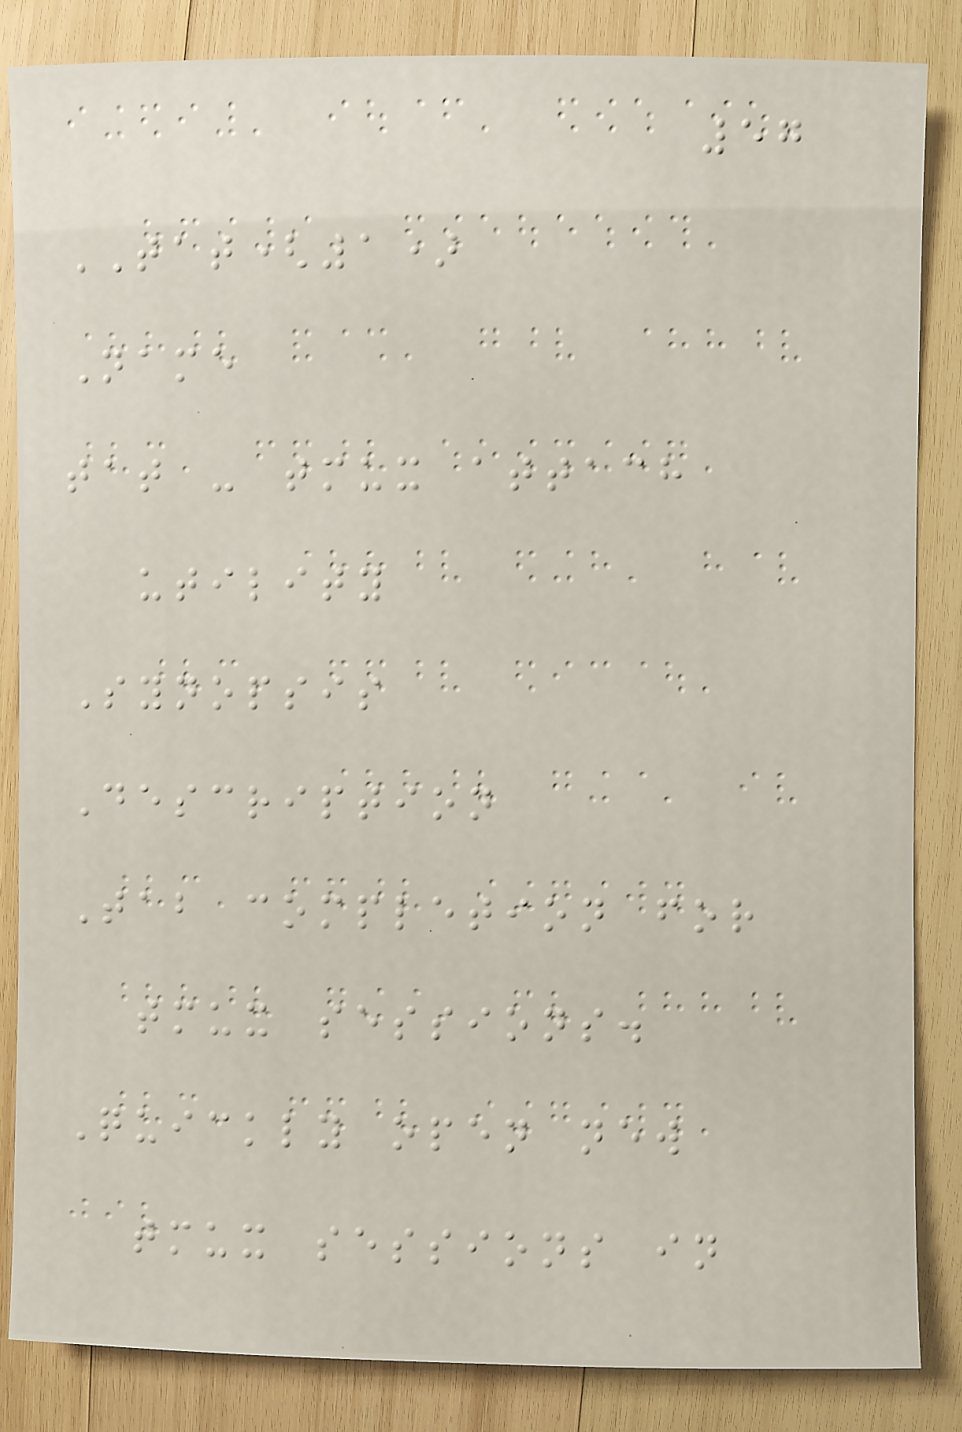57
TAT(1)
Name
tat - tmux attach
utility
Synopsis
Description
Tab completion for
tmux sessions.
Quickly open new
tmux sessions in
